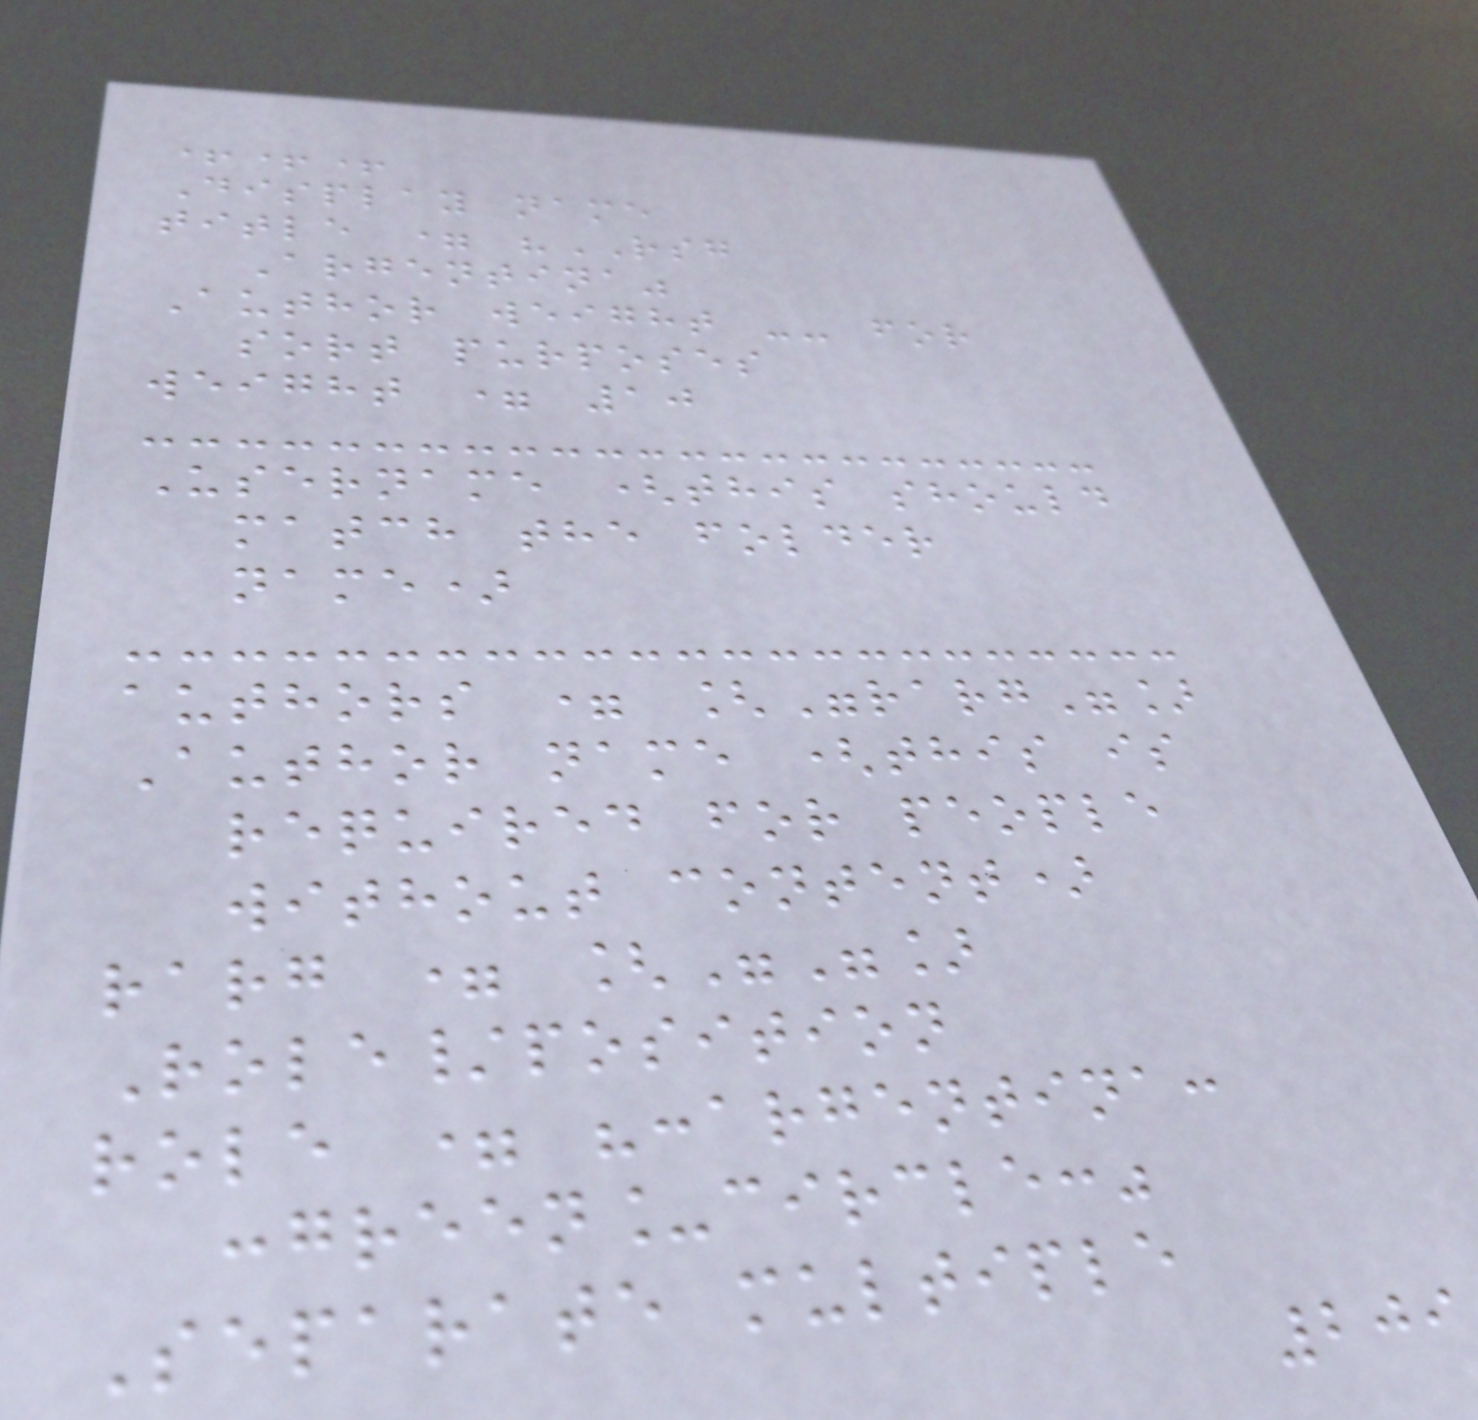+++
Display name
title = "RSG
Argentina"
Author weight -- for
sort purposes
weight = 10
Username (this should
match the folder
name)
authors = ["rarg"]
Author name (this is
required for people
without content)
rarg = [""]
Role/position
role = ":argentina:
:green_circle:"
Separate multiple
209
